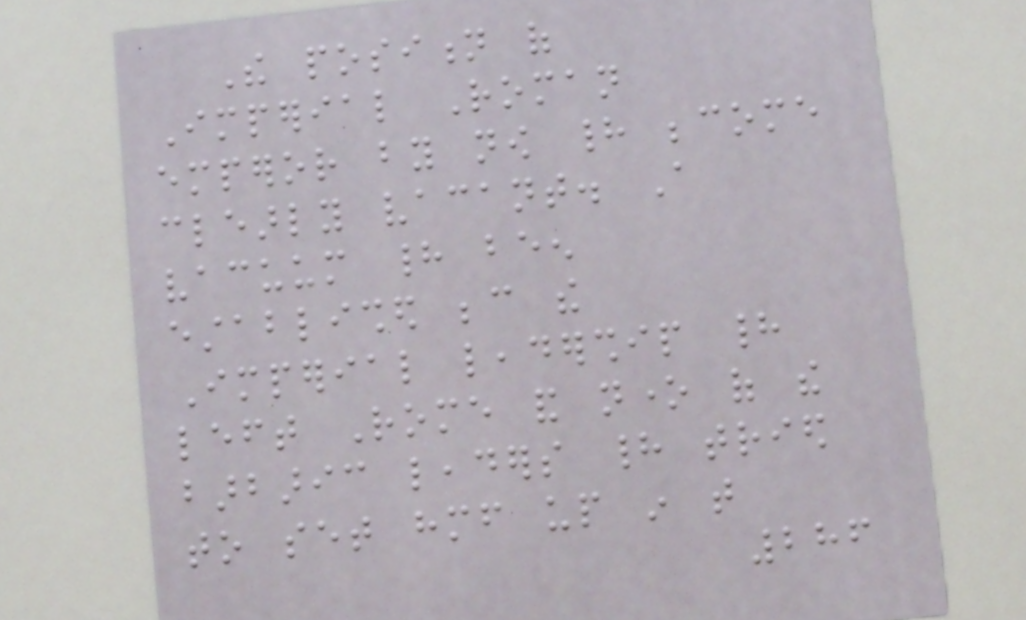The position of
Imperial Roman
emperor by now had become
clearly vacant. A
vacuum had been
established because the
Imperial leadership had
left Rome and none of the
barbaric leaders had tried
to set himself up in that
286
